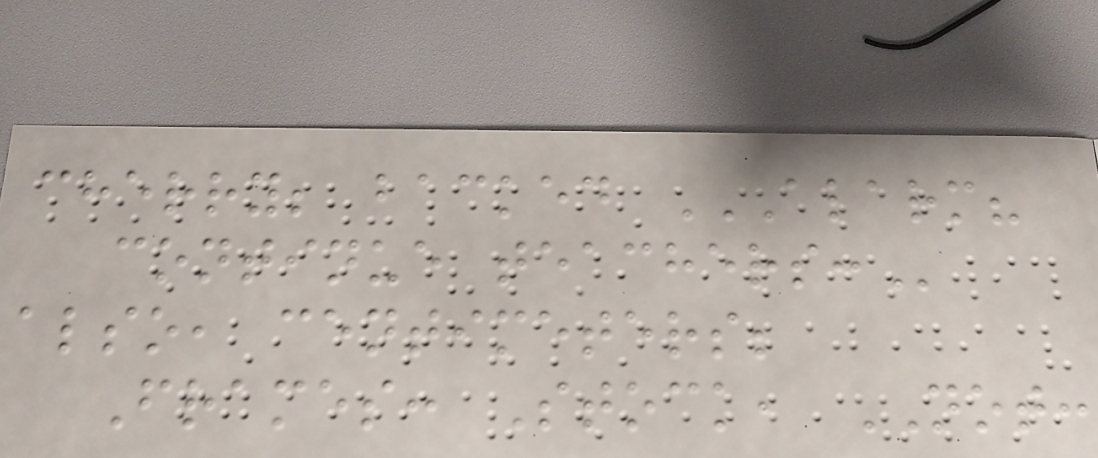cherry; backed ALARM?
CONTINUE TEACHERS:
also, centimeters;
Frames: Stock, NOT:
